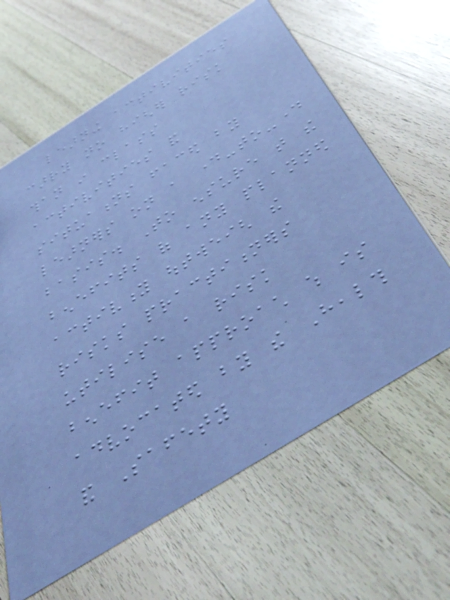learning activities
carry no higher risk
than in class
activities and
situations faced by
learners on a day-to-day
basis. To ensure that the
benefits of any planned
activity outweigh the
risks practitioners
utilise a risk
benefit approach which is
advocated by the Health
and Safety
